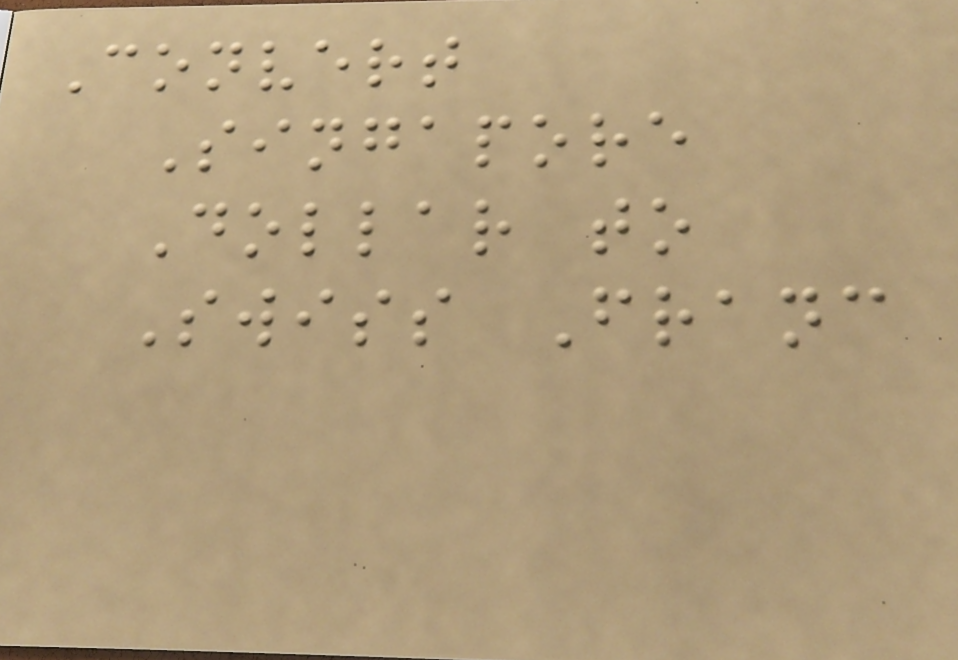Convert
Singapore
Dollar to
Swiss Franc
